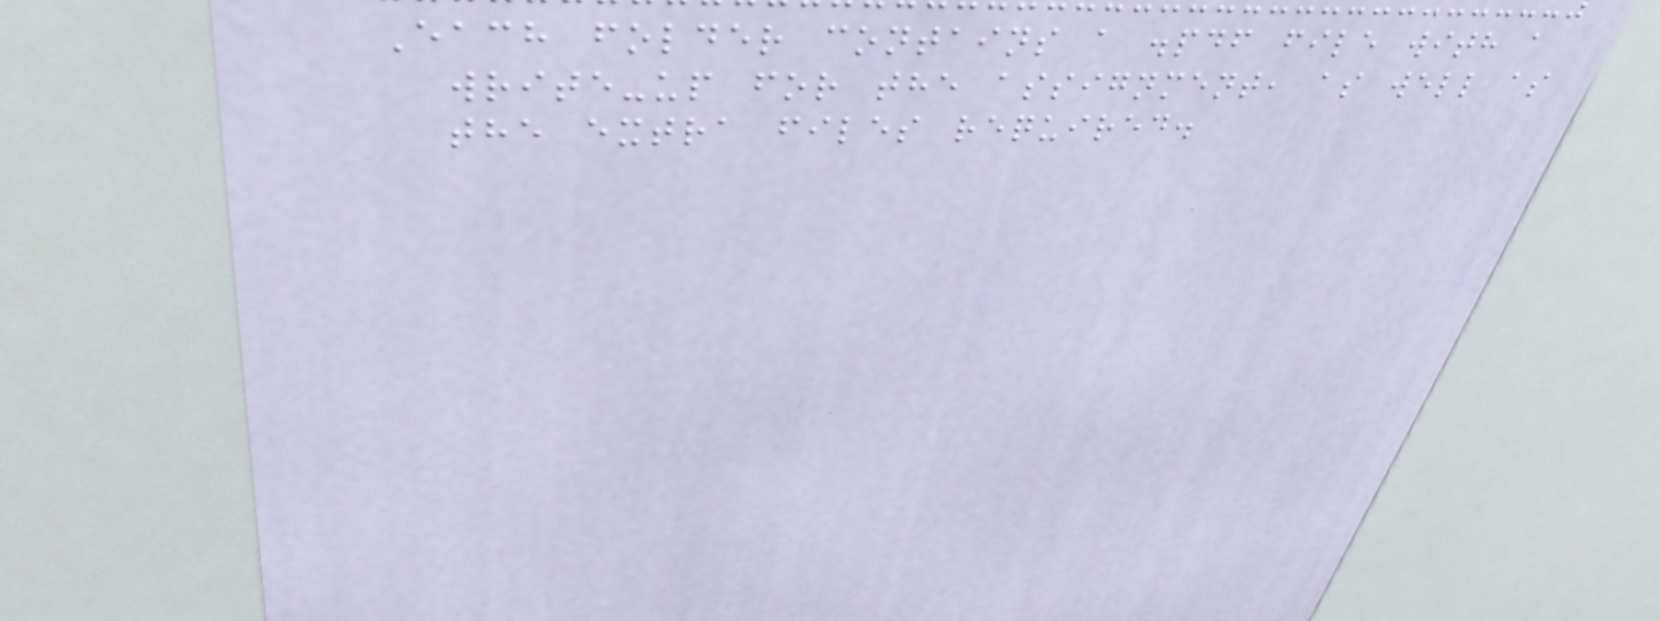Each folder contains a .pdf file with a
write-up for the assignment, as well as
the extra files required.
